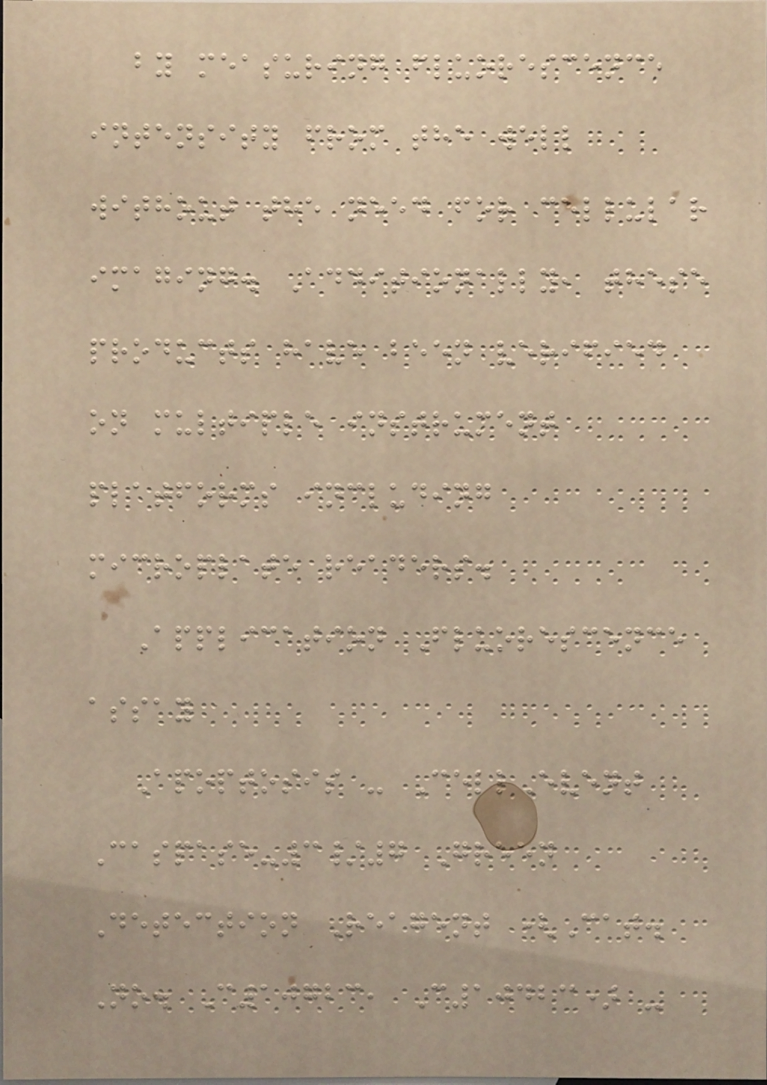by measuring fluorescence
intensity from the well
without the need for cellular
imaging. Additionally, these
products have been verified
on multiple instrument
platforms including
microplate readers.
Application Fluorescence
assay
Apoptosis - CellEvent
Caspase-3/7 Green
Detection Reagent (Cat.
No. C10723, C10423) -
